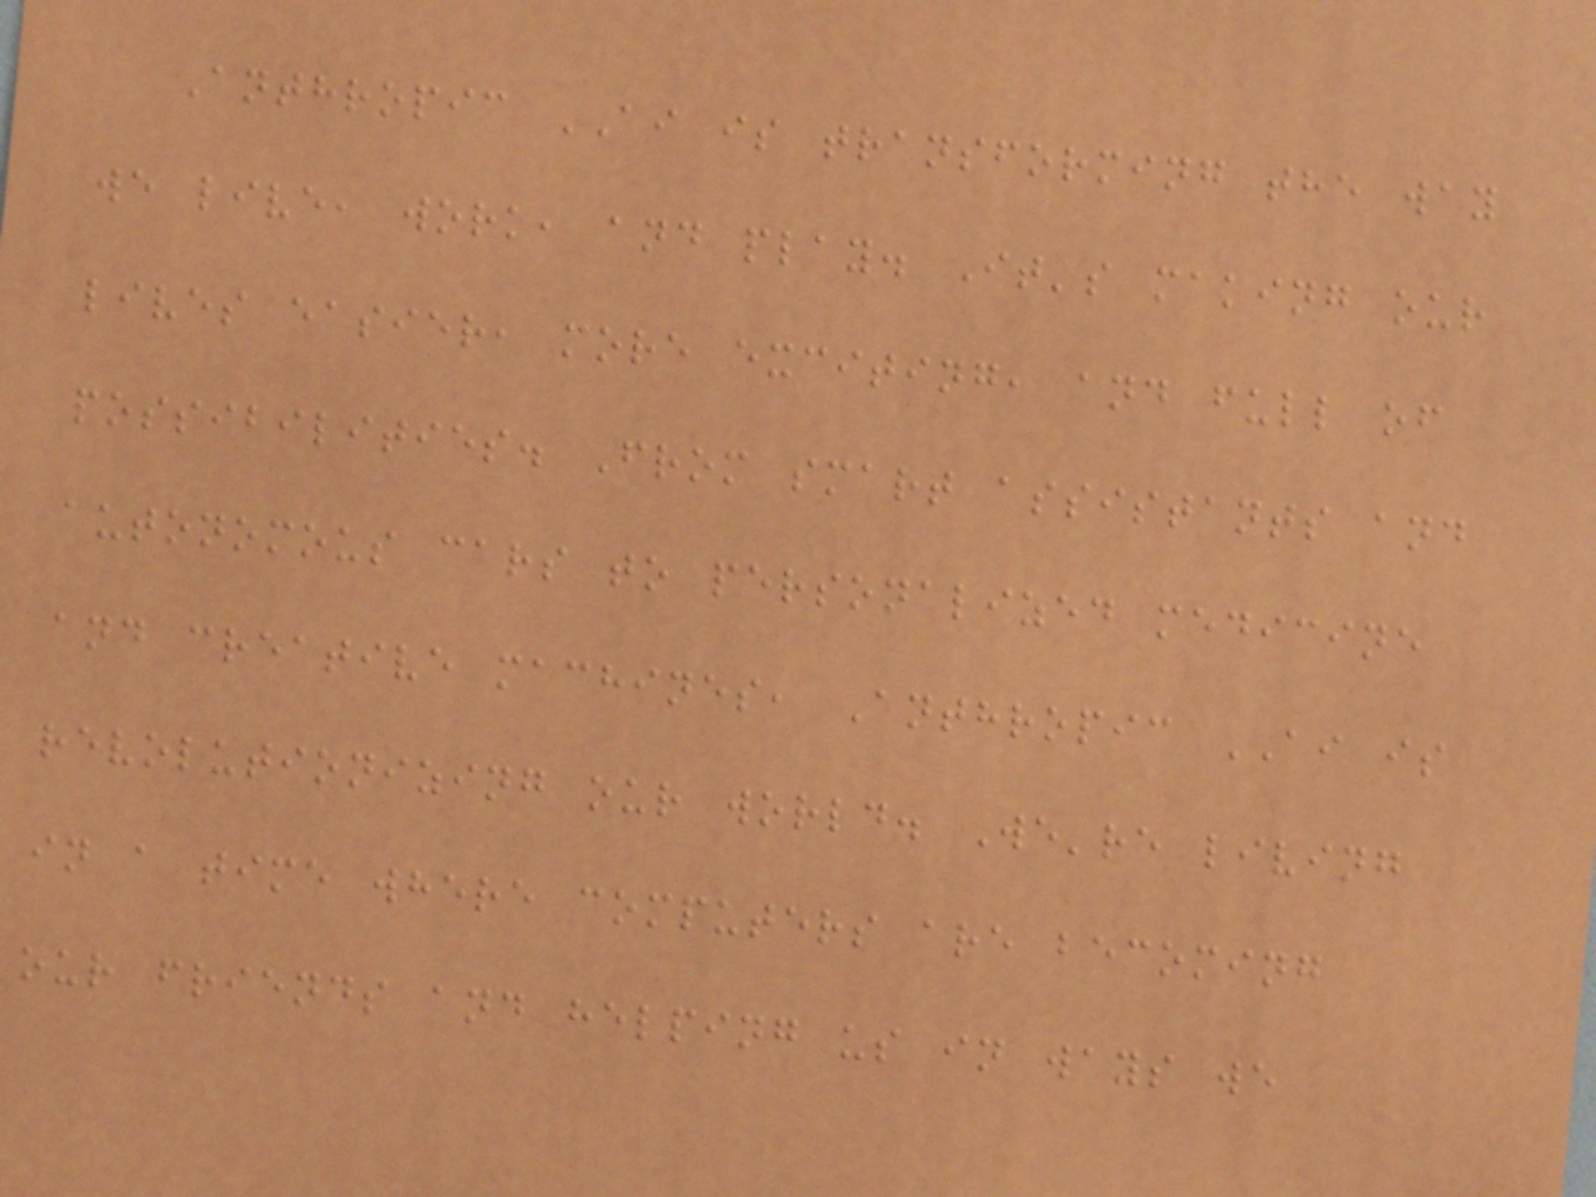Anthropic AI is transforming the way
we live, work, and play. It's making our
lives easier, more exciting, and full of
possibilities. From smart assistants and
autonomous cars to personalized medicine
and creative machines, Anthropic AI is
revolutionizing our world. We're living
in a time where computers are becoming
our friends and helping us in ways we
